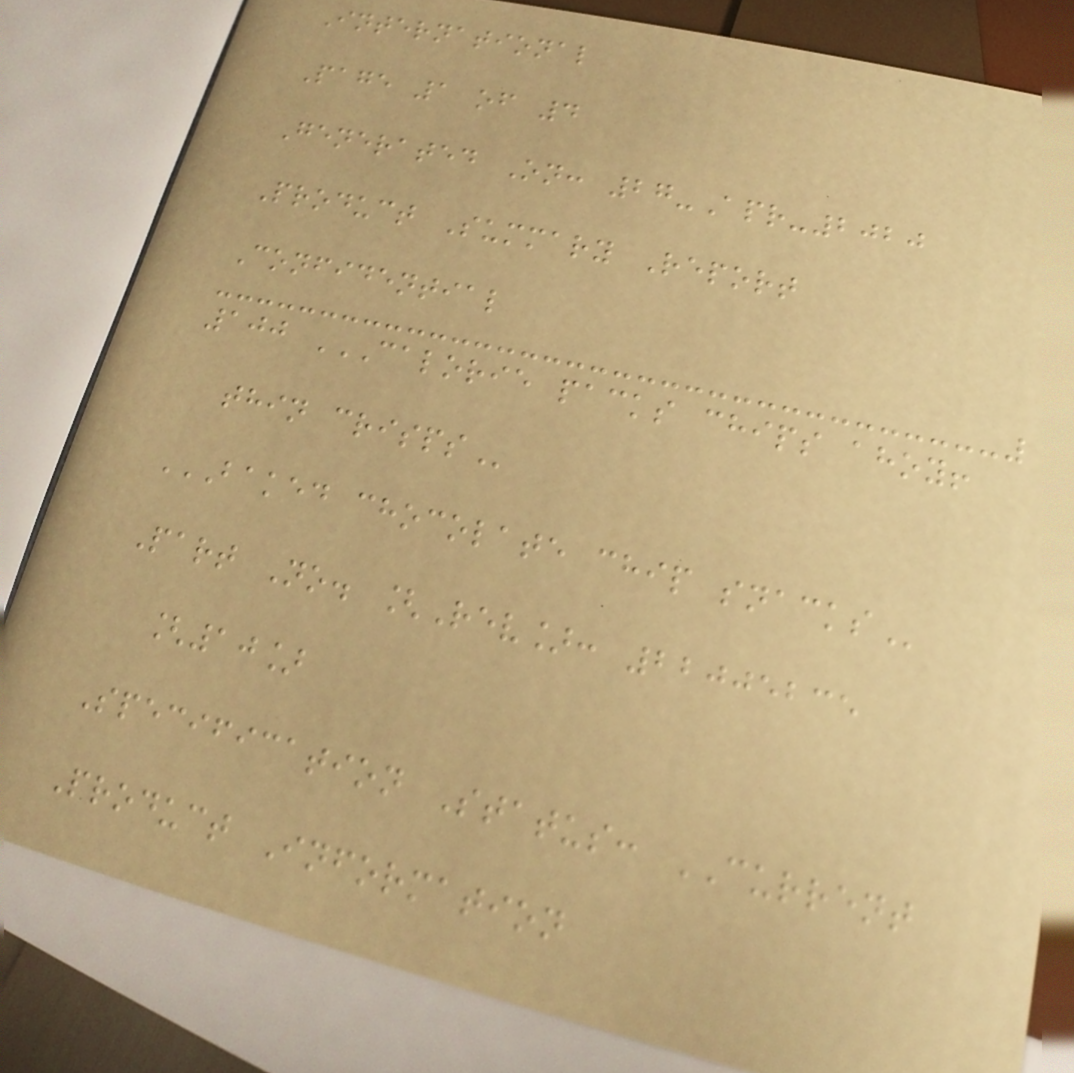International
Page 1 of 4
Generated On: 27-Apr-2020
Product Summary Report
Confidential
100 CALORIE PACKS CHIPS AHOY!
THIN CRISPS
BAKED CHOCOLATE CHIP SNACKS
Part No. [Rev]: 22005235
[10]
Specification Status: CURRENT
Product Information
